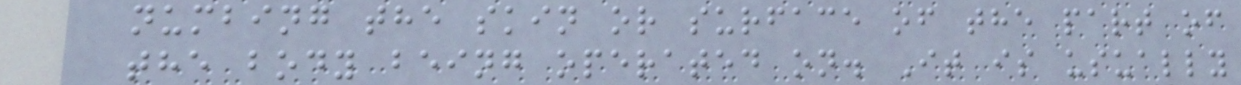numbing the skin or surface of the part of
the body being operated on. It is usually
